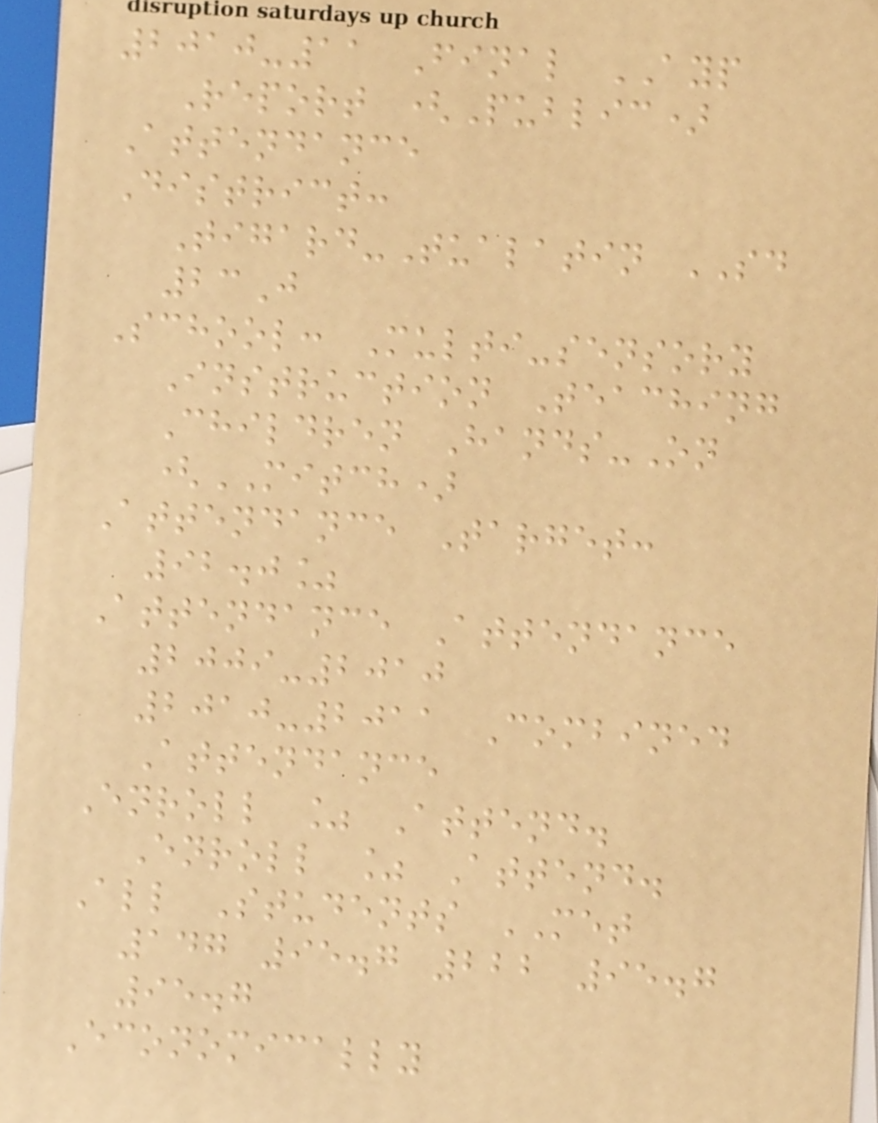2010-11 Final AYP
Report (Public)
Attendance
District:
Tigard-Tualatin SD
23J
School: Multi-sensory
Instruction Teaching
Children Hands-On
(MITCH)
Attendance Target:
92.0%
Attendance Attendance
2009-2010
2010-2011 Combined
Attendance
Enroll % Attend.
Enroll % Attend.
All Students MET
147 95.7 222 95.7
95.7
Economically
